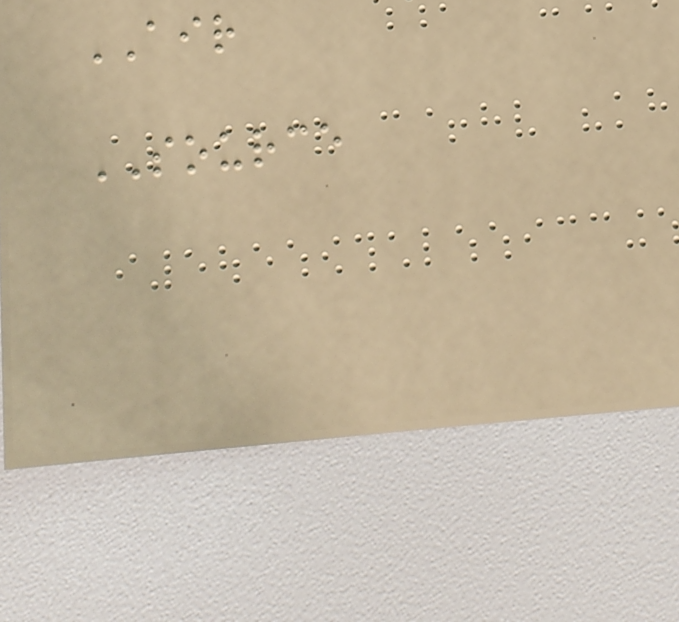AIR
SOURCE
